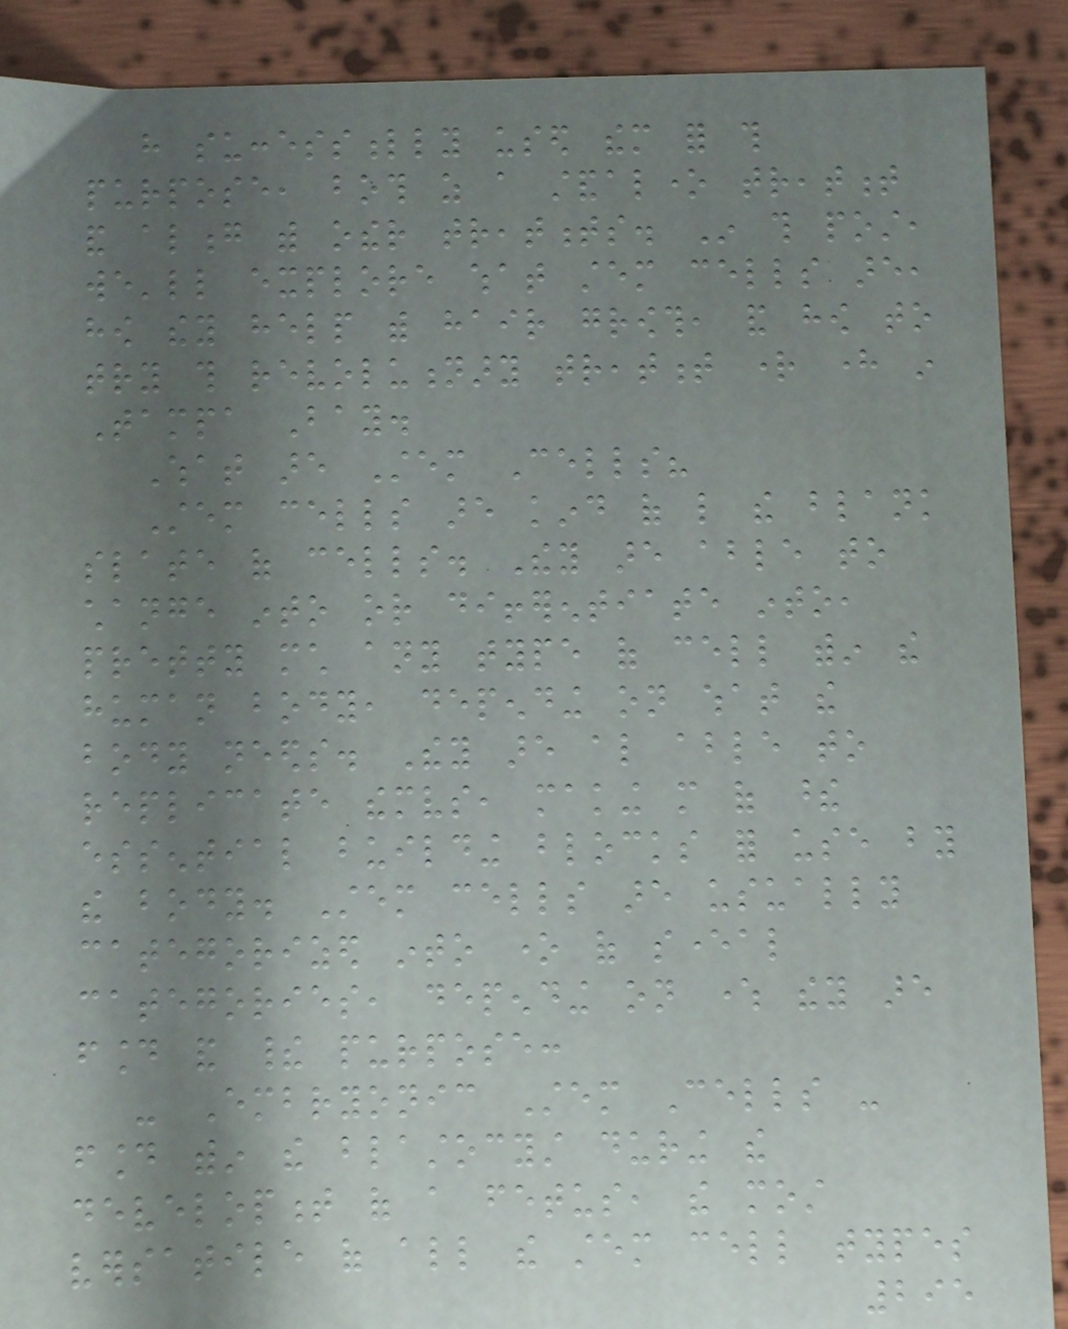have successfully used them for this
purpose, both as a standalone treatment
and along with other treatments. In this post,
we'll explore what stem cells are,
how they help with hair growth, and how to
try this revolutionary treatment right here in
Tampa Bay.
What are Stem Cells?
Stem cells are kind of like the blank
slate of cells. They are able to
change into or differentiate into,
pretty much any type of cell within the
human body, depending on what the
body needs. They are also able to
replicate themselves, making more of these
essential building blocks for use by
the body. Stem cells are usually
categorized into one of several
categories, depending on where they are
found and their purpose:
- Embryonic Stem Cells -
found within the blastocyst during the
development of a fetus, the most
versatile of all the stem cell types
295
